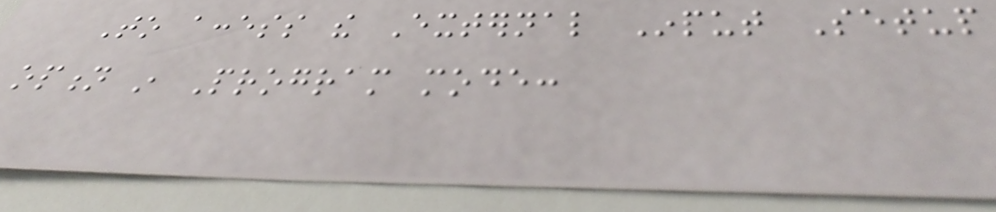To access the External Input Setup
option in Program mode:
